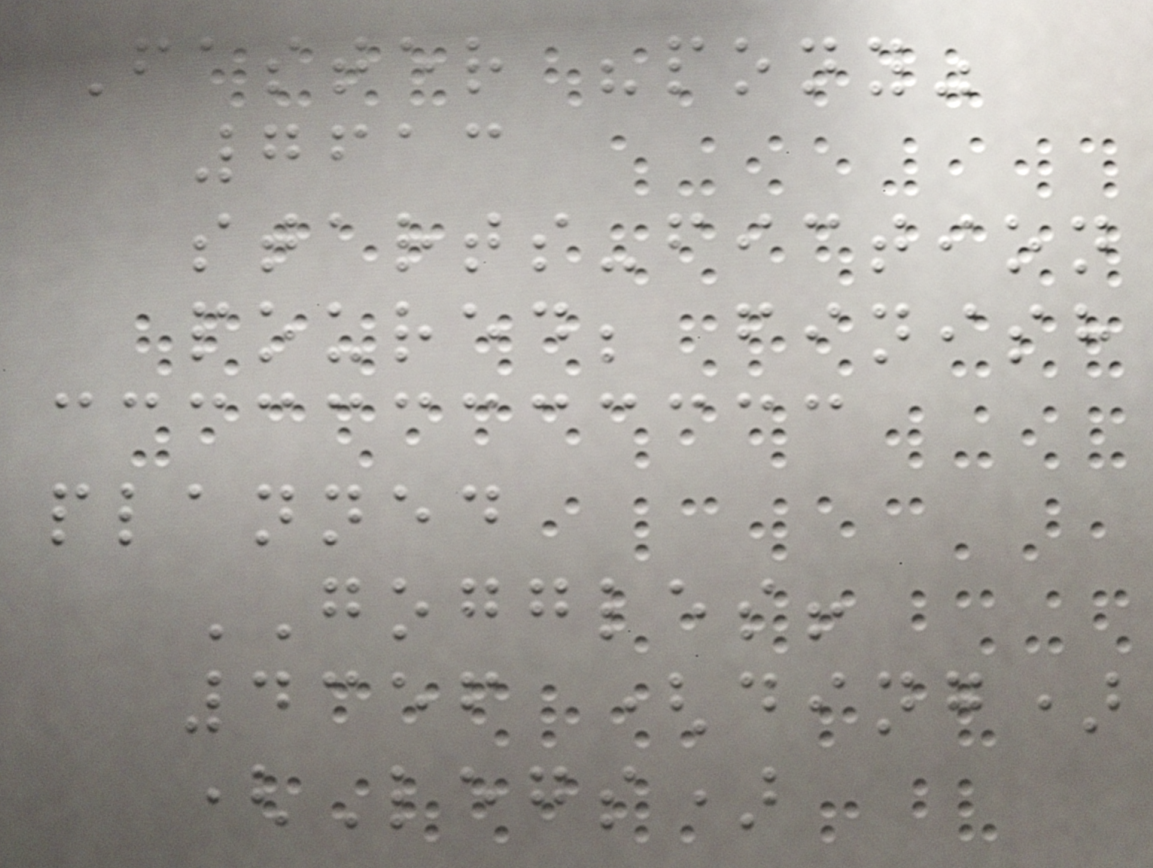Faster "pony"
7613
starts-fiction
poured; finish
planned
GOGGLES!
4356 (ding)
(Legs)
